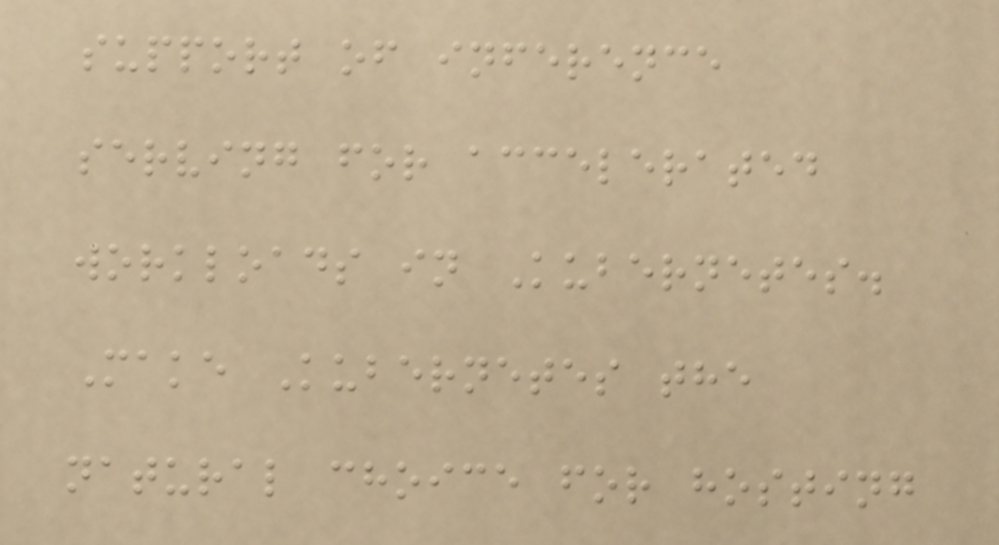support of inference
serving for accelerated
workloads in Kubernetes.
Make Kubernetes the
natural choice for hosting
